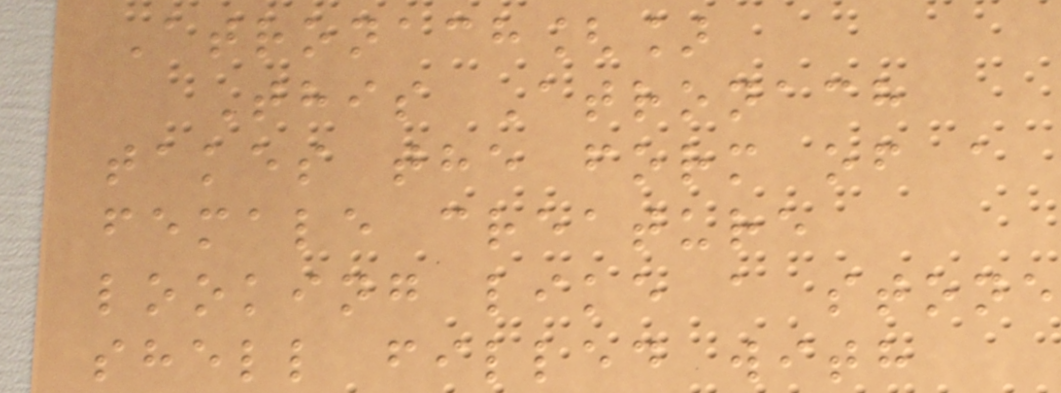Atronach[]
This Atronach
takes the form of a
female creature
looking like a stone
shell filled with
